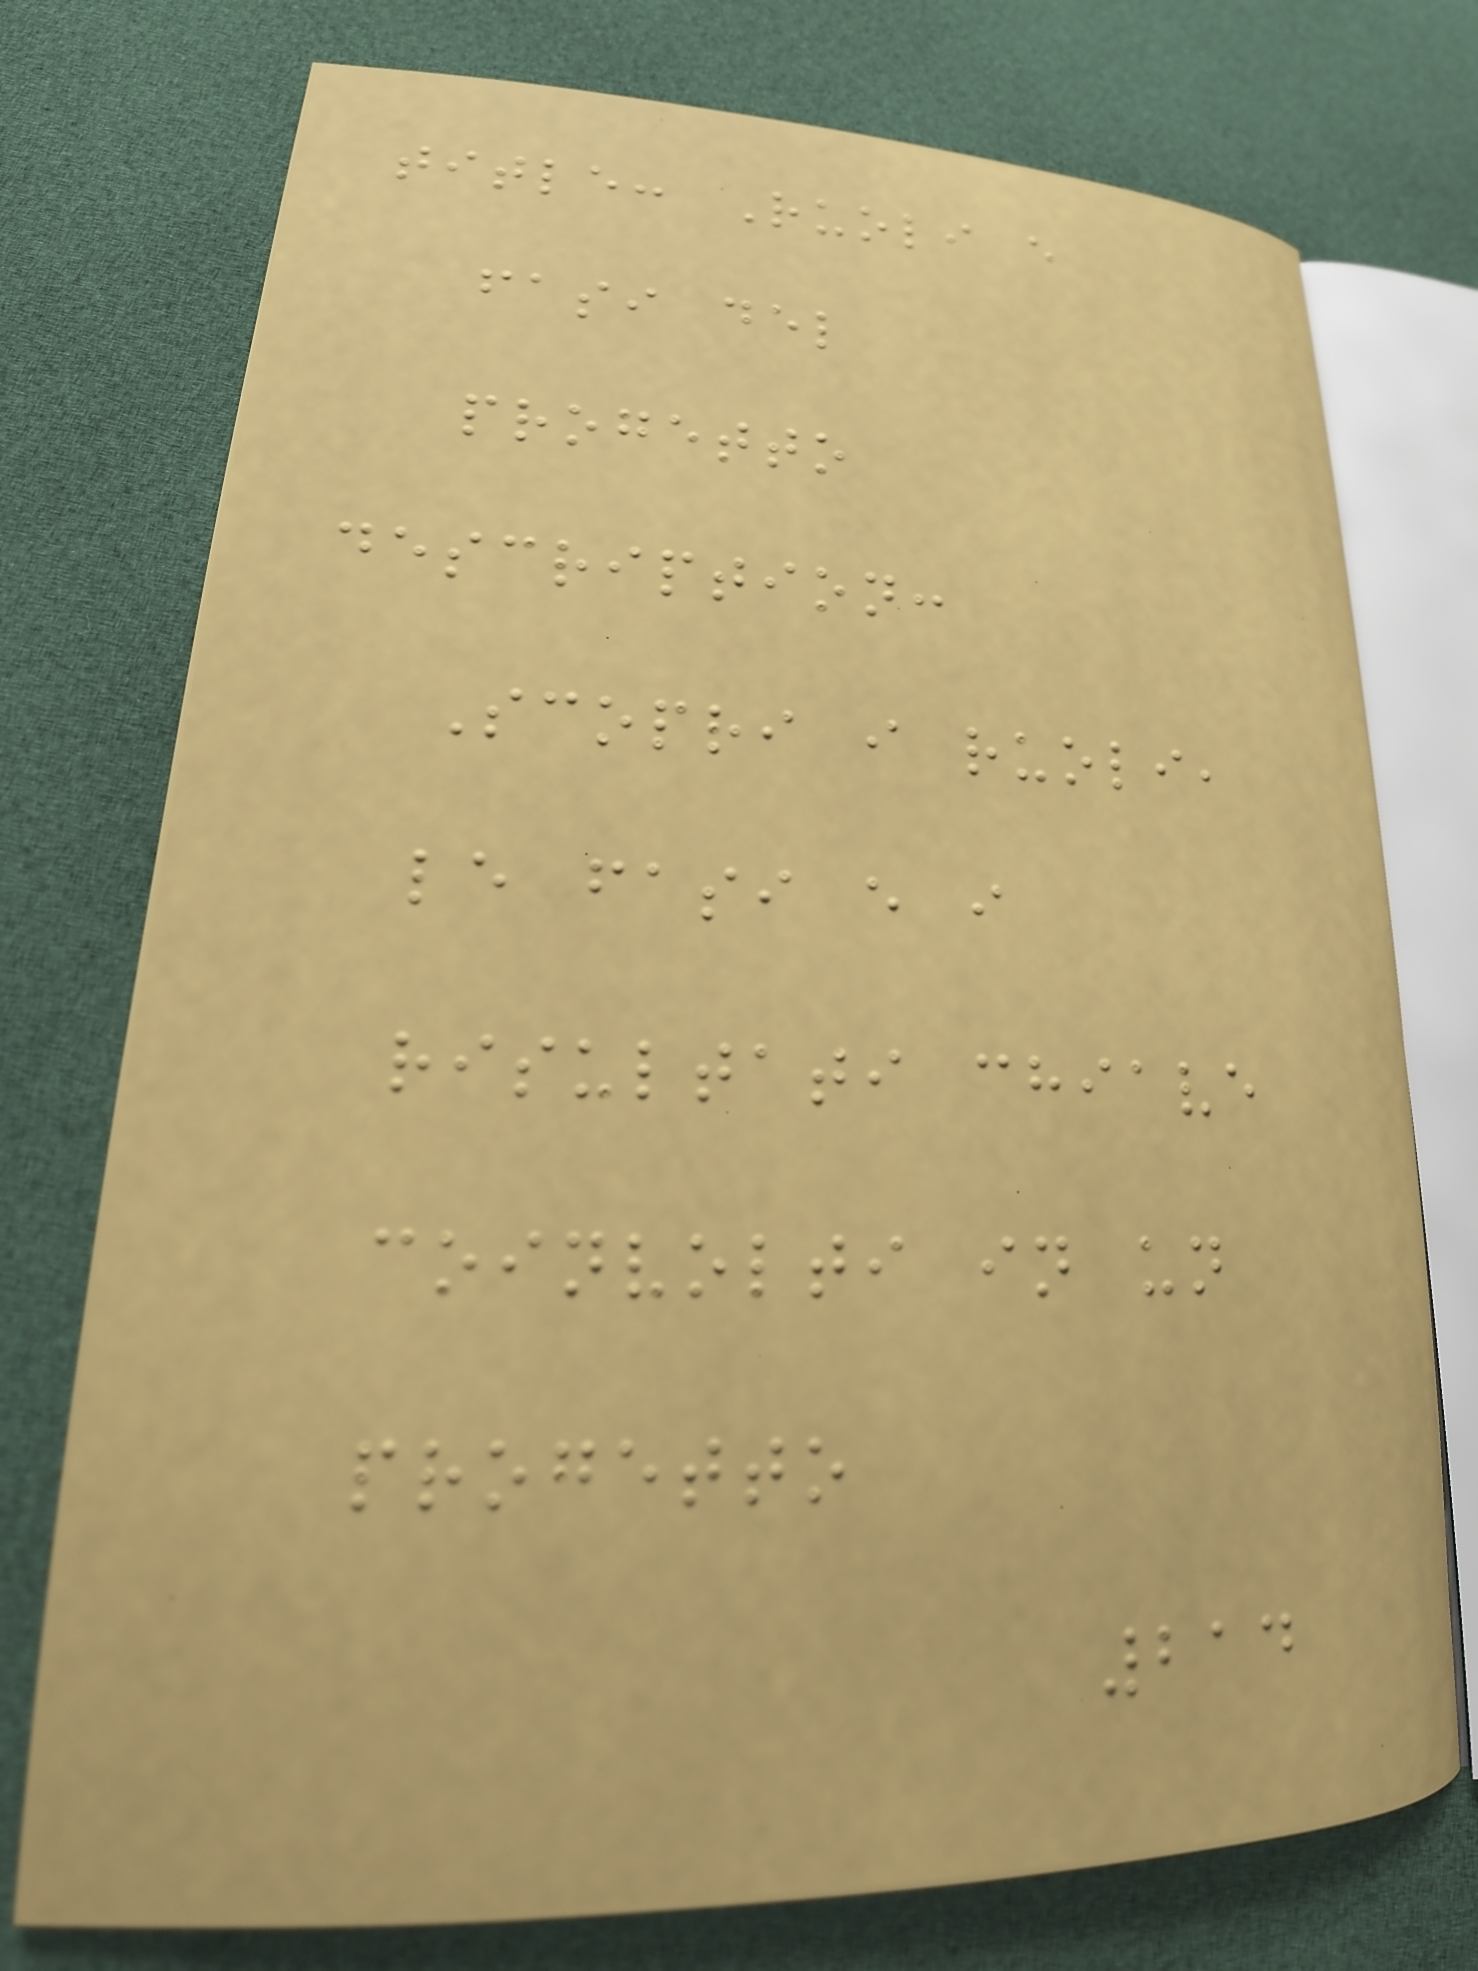title: Ruoli e
fasi del
progetto
description:
Scopri i ruoli,
le fasi e i
risultati chiave
coinvolti in un
progetto
214
